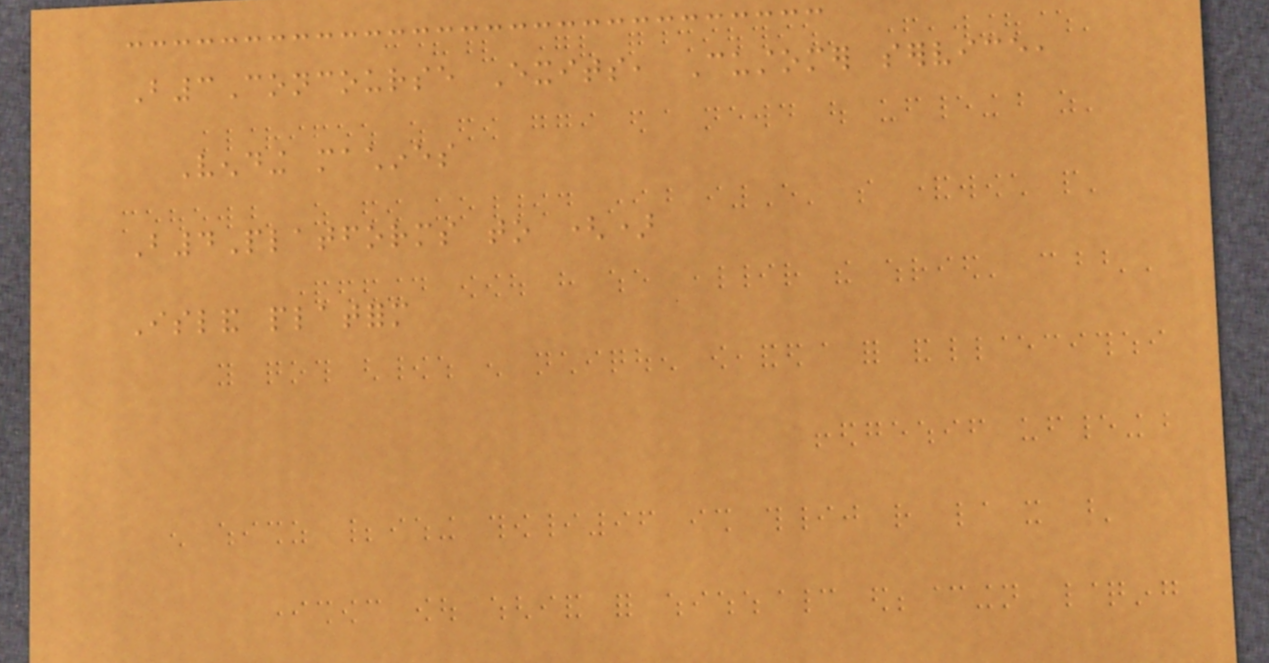B3Concourse Exits, Customer service,
Vending machines
B4Platforms to ()
Island platform
